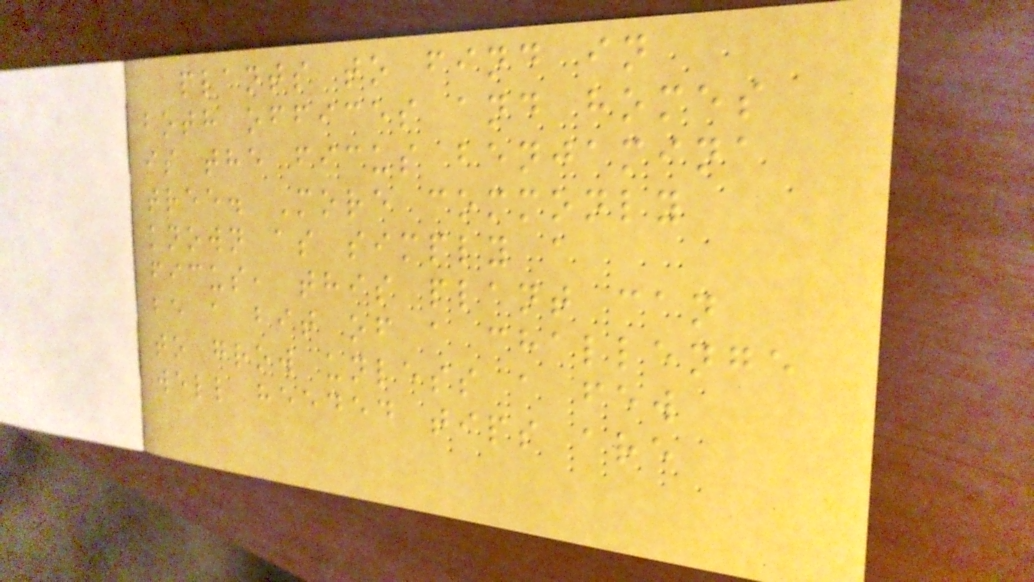plants to find in
both offices and homes
is the ficus benjamina
tree. More commonly
known as simply a
ficus, this plant can
be a bit of a challenge
to grow unless a few
well heeded tips are
